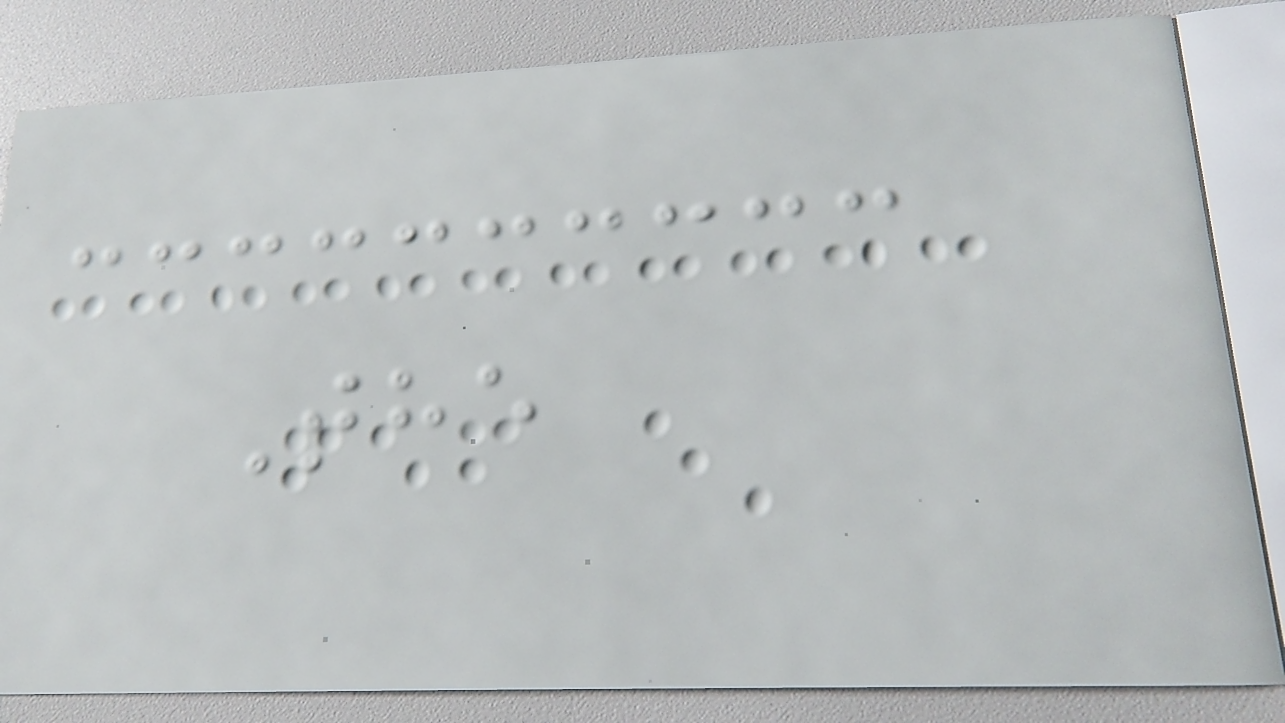The
